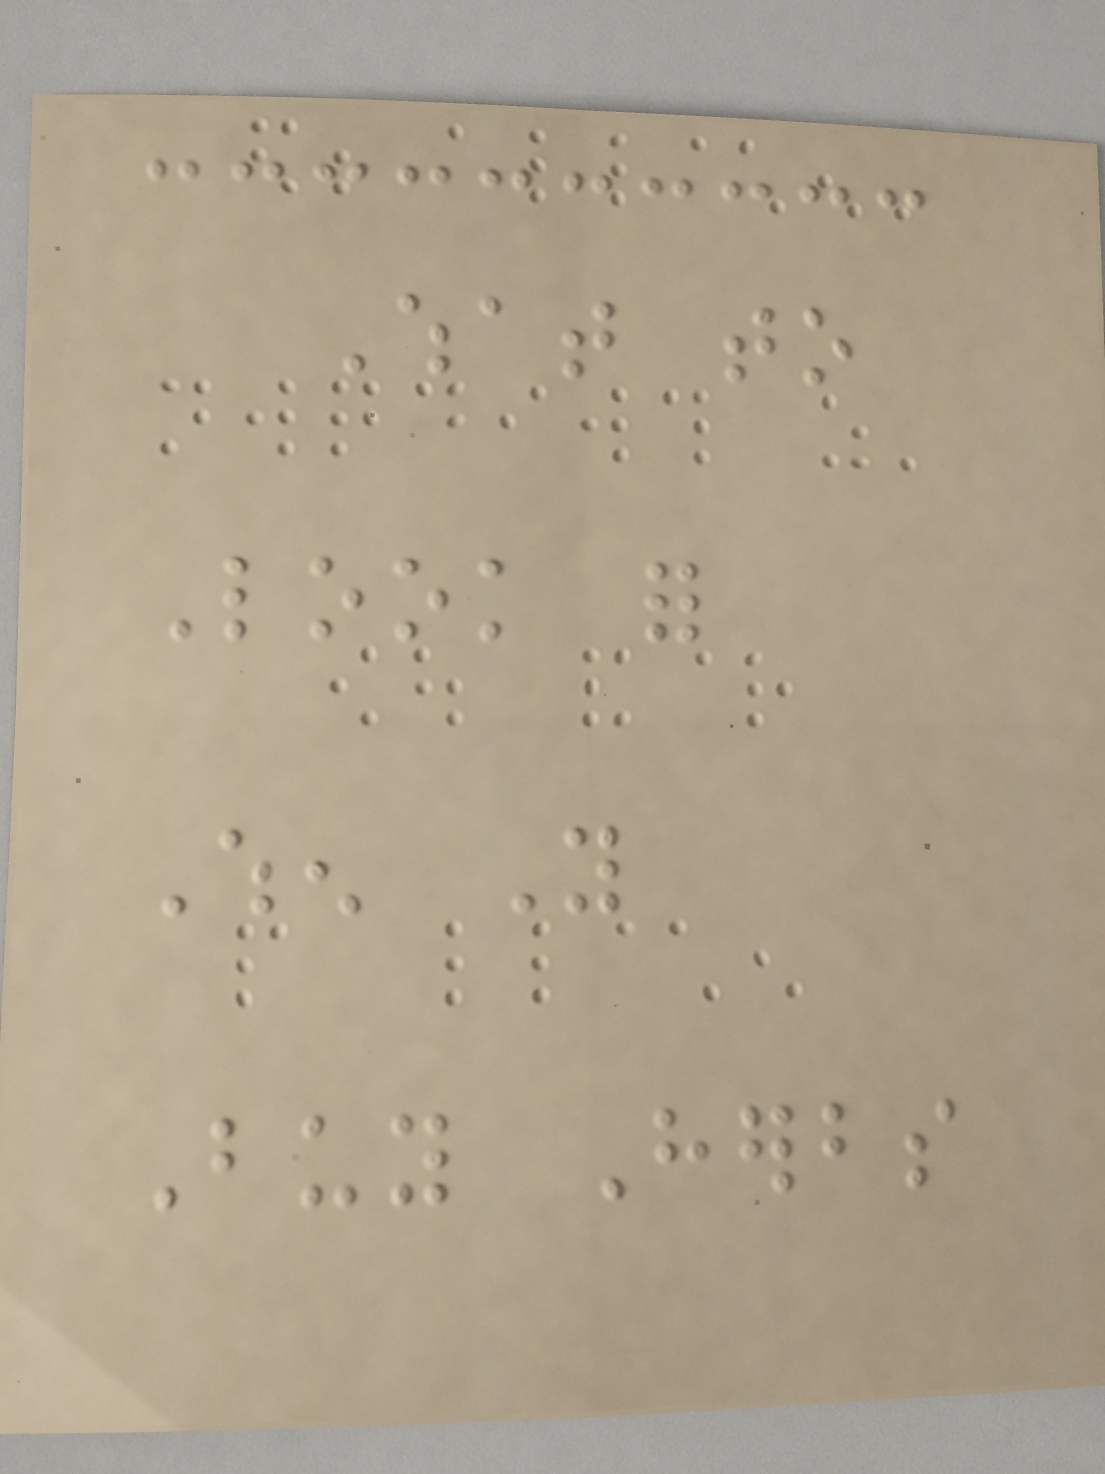What to
Look for
When You
Buy Herbs
